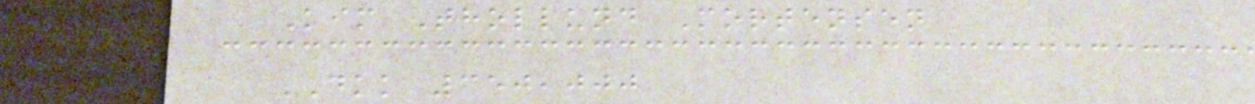Kim Thollund Mortensen
DKK 350,000
